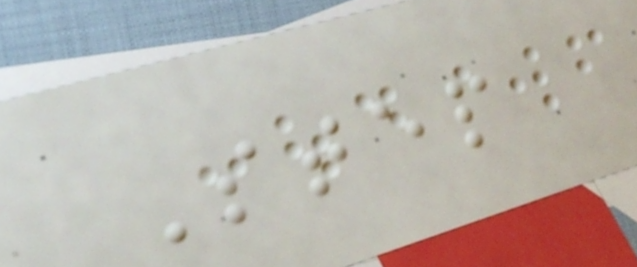Step
